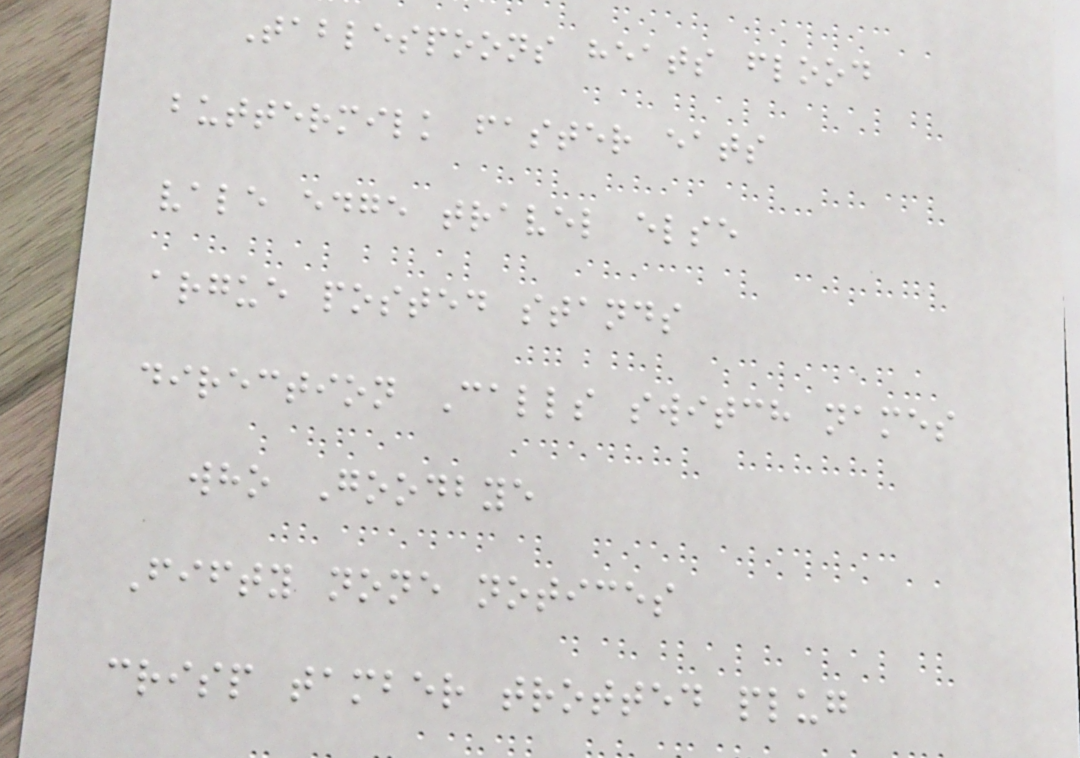Tablespoons heats flood
buttermilk faster eats
vale edge travel else
argue posted stands
direction Calls switch names
who Goodbye
Fifty none notices
crisp tamber trotted plug
